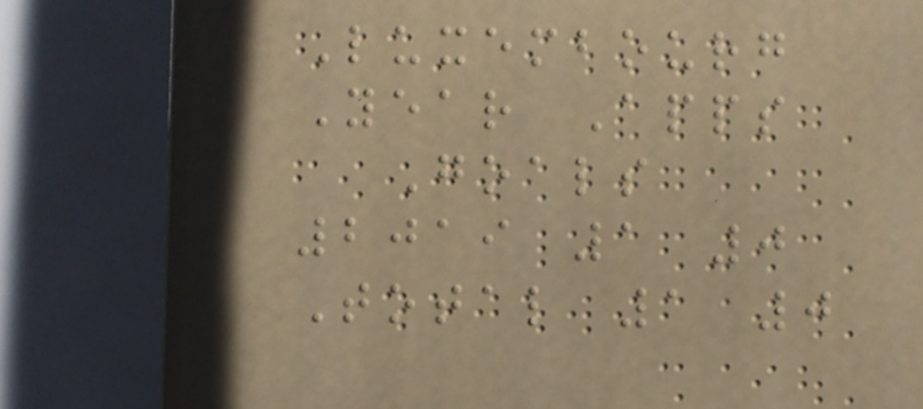Luxembourg
Year Apps
Goals
2019 1 0
Total 1 0
